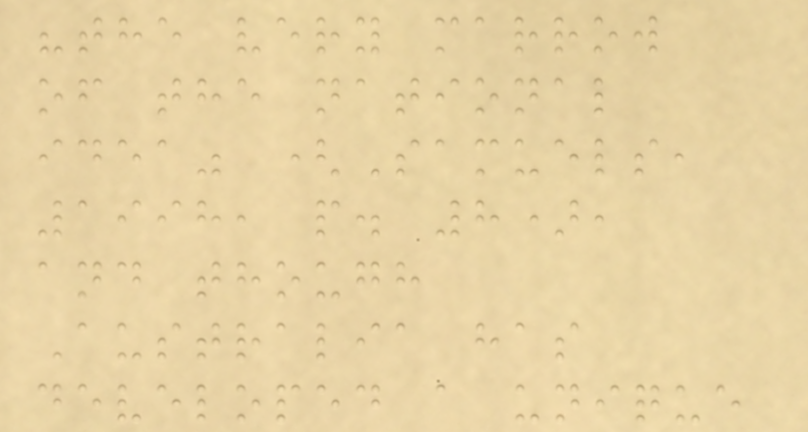"the very marrow
of the national
idea" (Samuels,
1998, p. 8),
and though
Australia has
developed a unique
